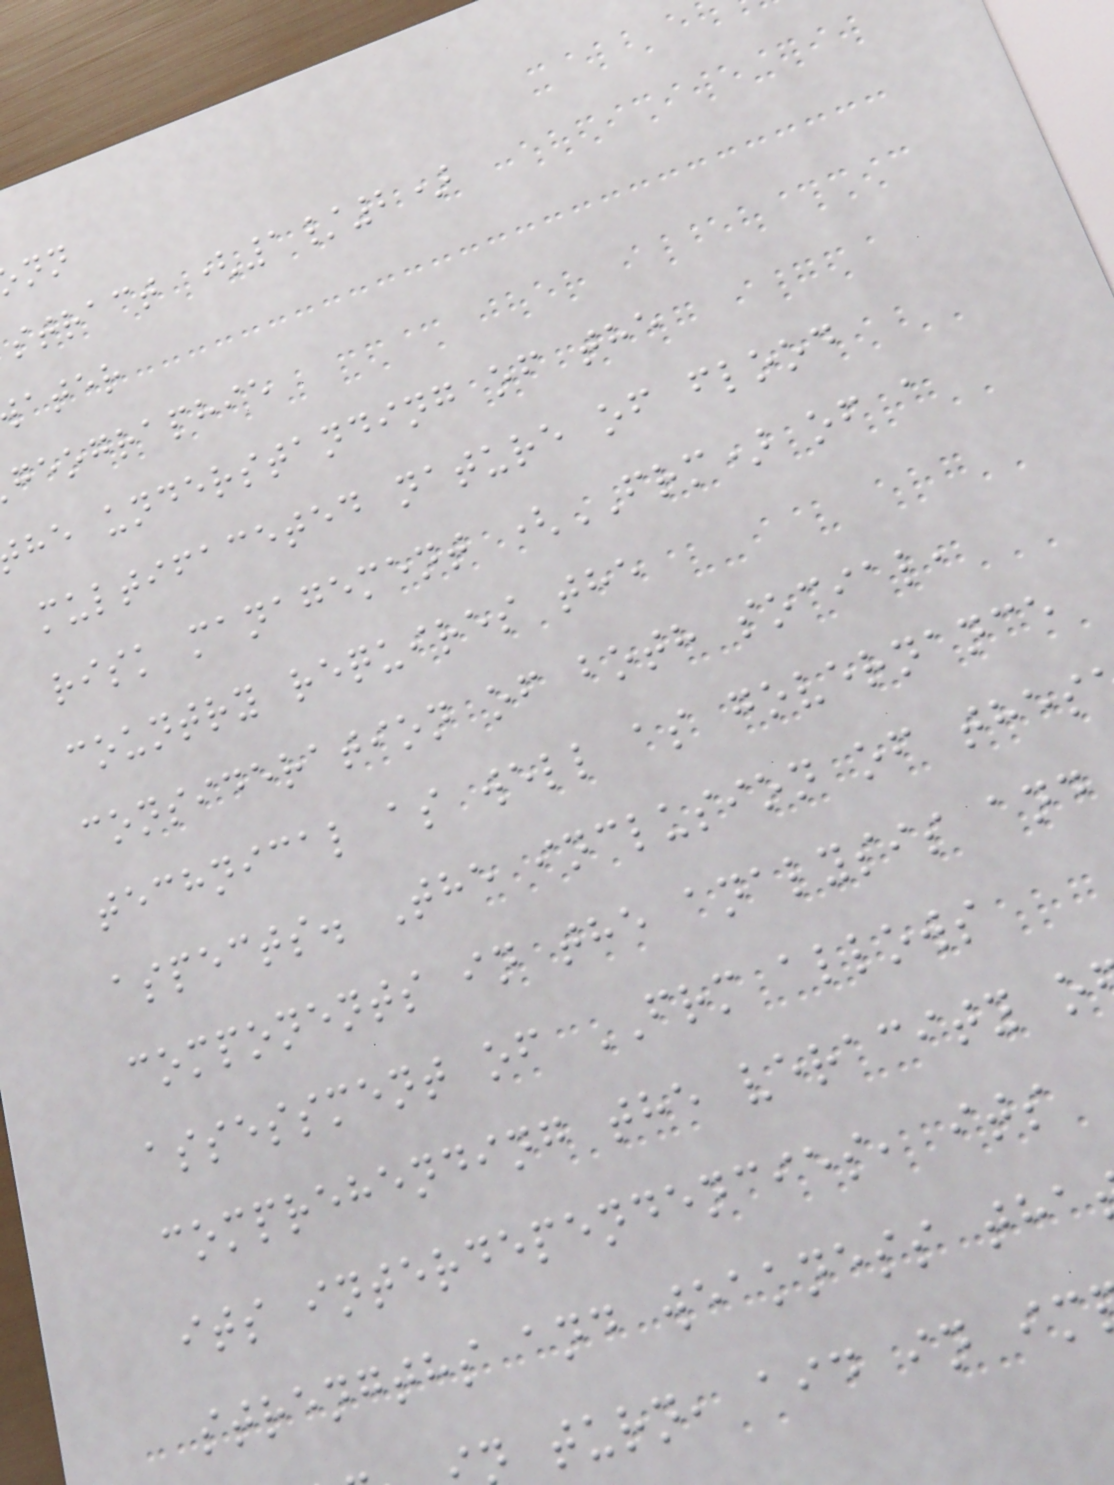stract (1/2)
ater
geographie
he understanding of the
multifaceted nature of flood
risk management (FRM) of a
country requires the
consideration of both social,
technical as well as governance
aspects. The inclusion of thes
components in the analysis and
assessment of FRM allows
comprehending the veracity o
its interdependencies, its
strengths and weakness tha
turn, aid in im
